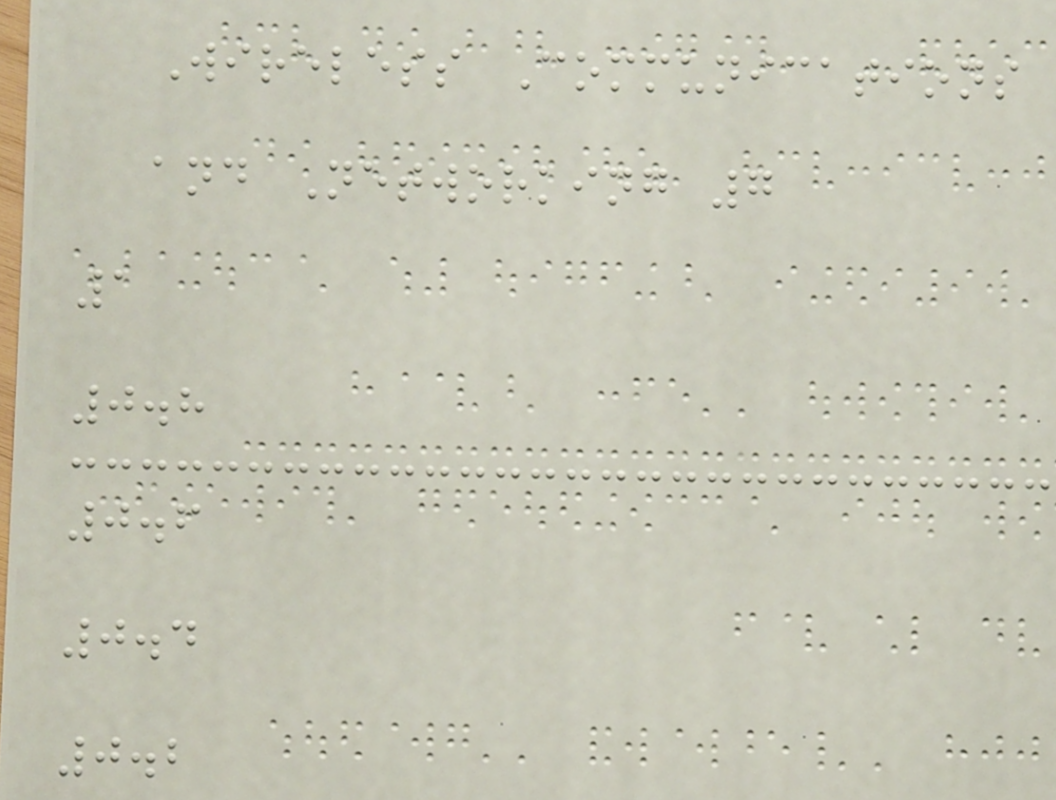Wireless Communications
and Networking 7
1
0.8
0.6
0.4
0.2
